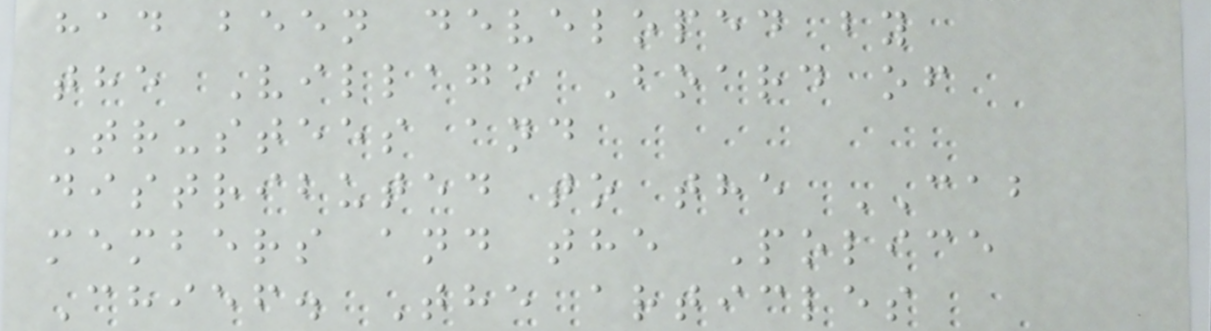had been developed by
the Village Board of
Trustees and
distributed to the CAB
members and the Police
Chief. The articles
